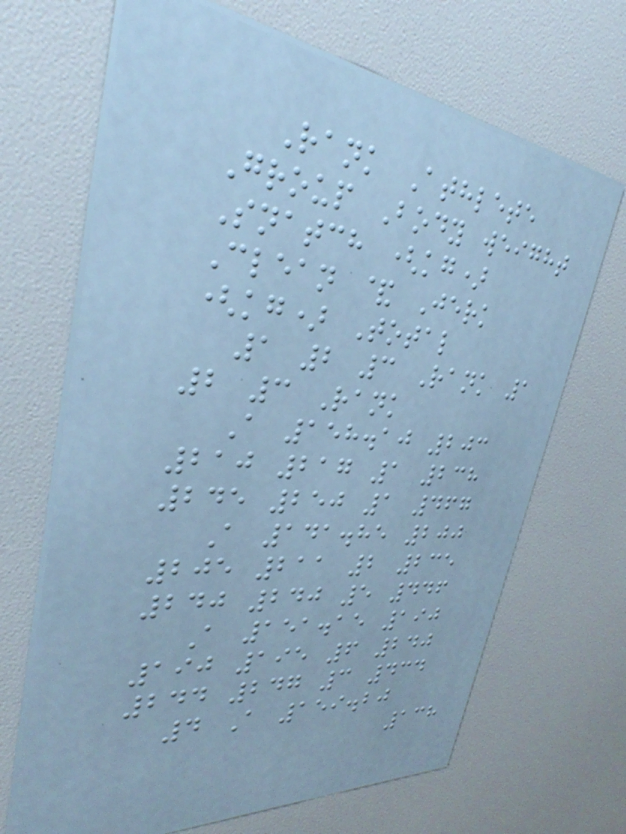Rank Athlete
Group Body weight
Snatch (kg)
Clean & Jerk
(kg) Total
1 2 3 Rank 1
2 3 Rank
A 158.10 203
210 217 1 238
245 250 1 467
A 141.85 200
205 211 2 235
240 240 5 446
A 151.15 190
190 195 6 240
244 247 3 434
4 A 159.20
138
